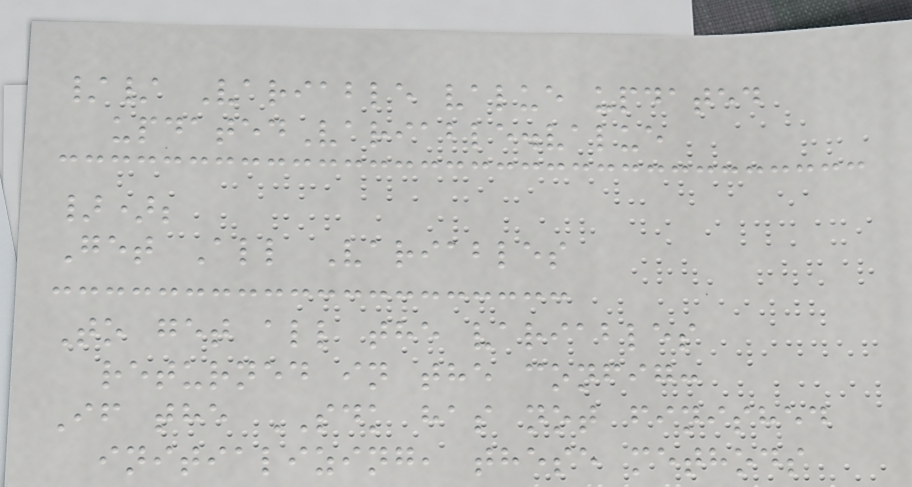// Variable value updated
updatedVariable.value
});
Get All Variables
To get all the variables
returned in the config:
If the SDK has not finished
initializing, these methods
